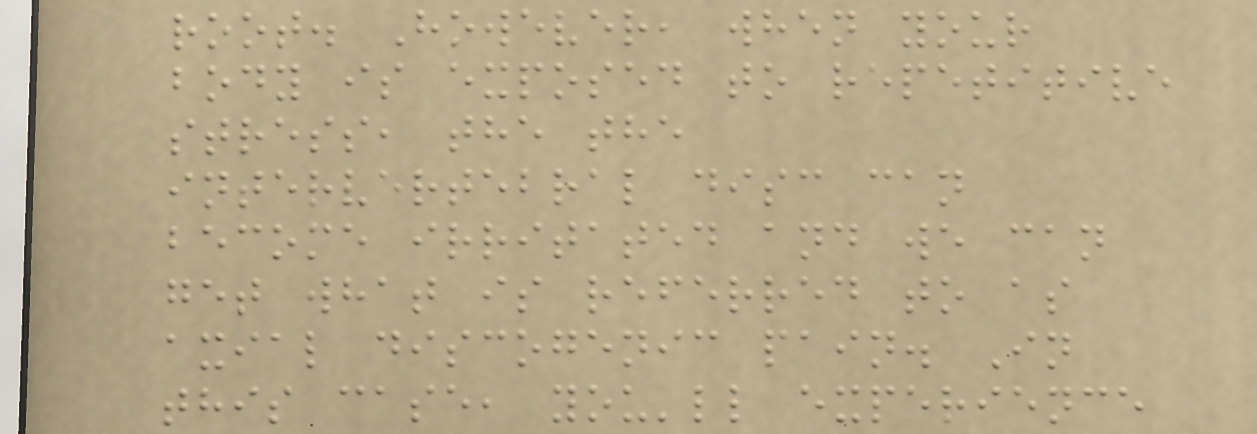root. However, when your
body is exposed to repetitive
stress, the the
intervertebral disc can
become irritated and we can
get what is referred to as
axial discogenic pain. In
this case, you'll experience
